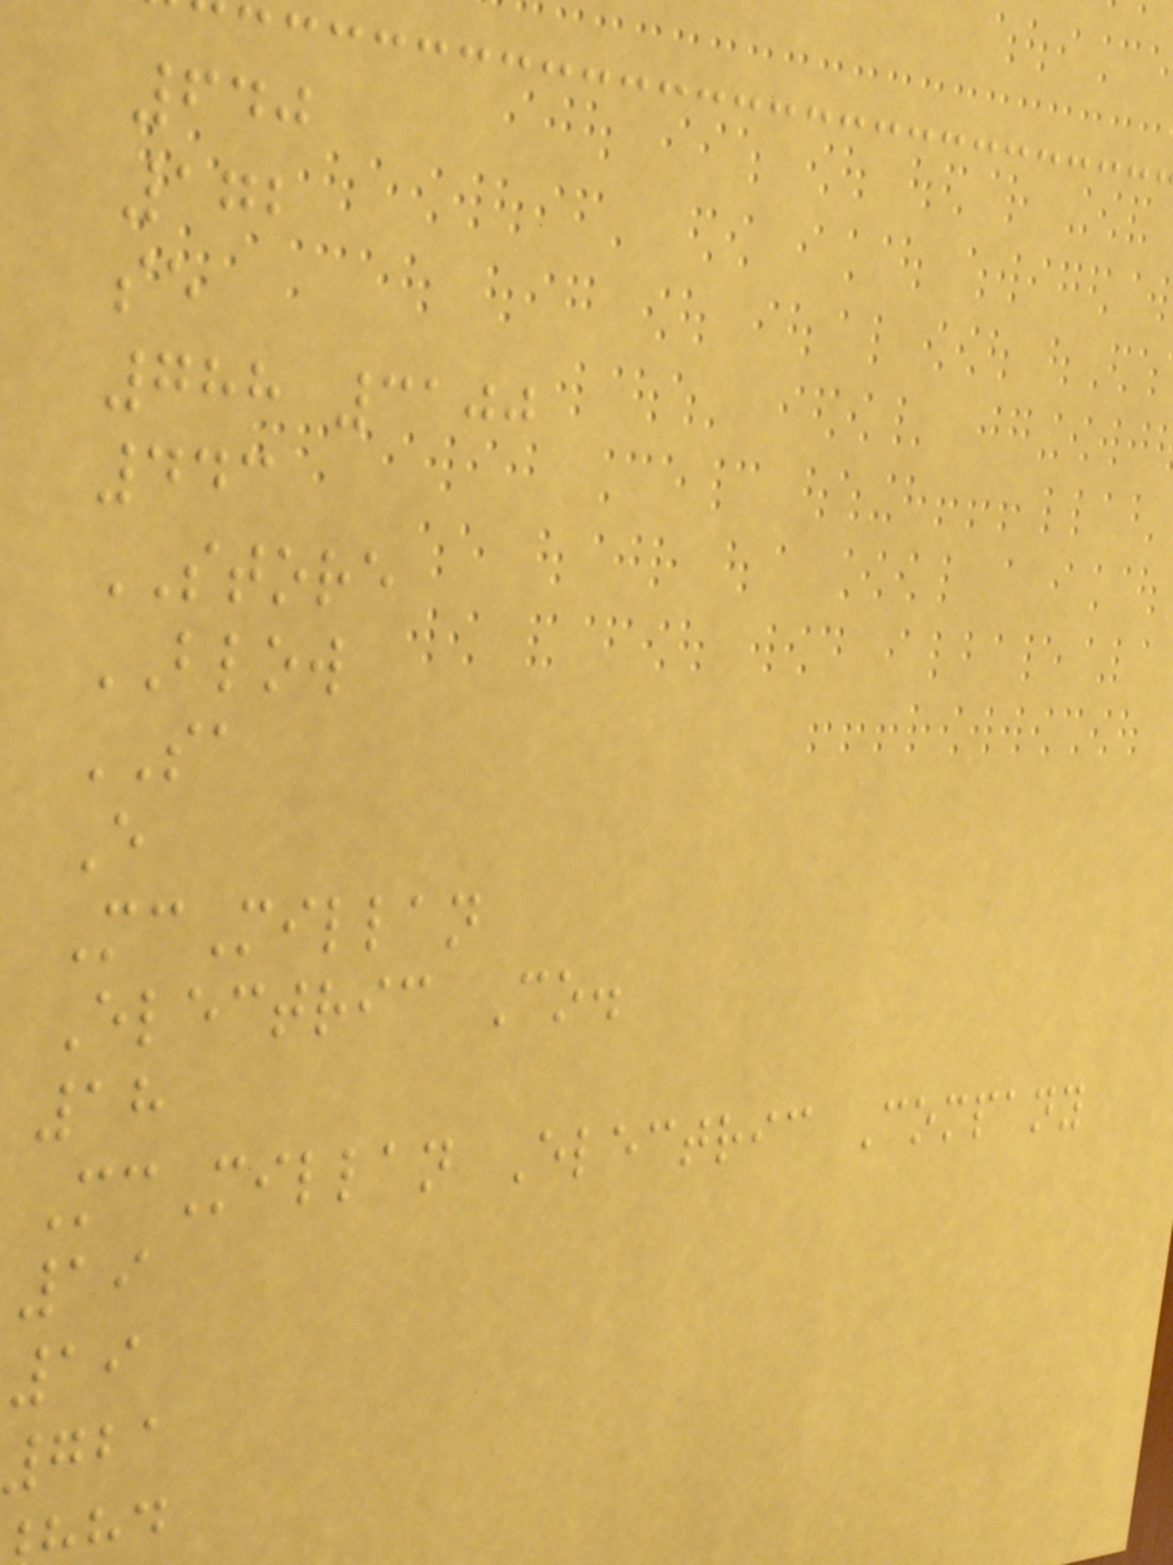640
172
se
788 3100
443
STORE
BLOW
SA
E
McMillan
Electric Co.
18
McMillan Electric Company
19
19
721
